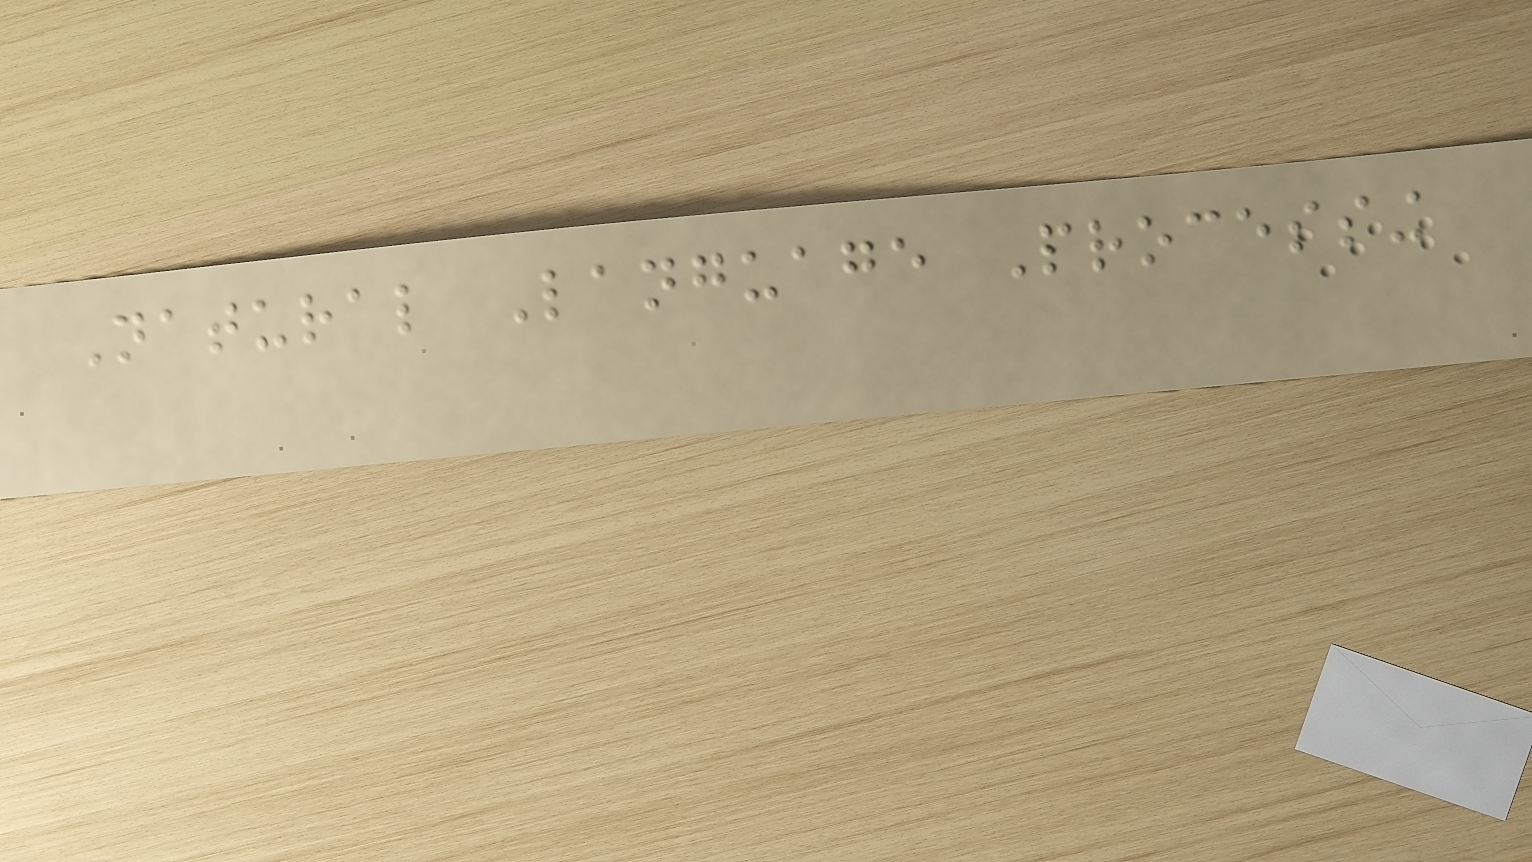Natural Language Processing
